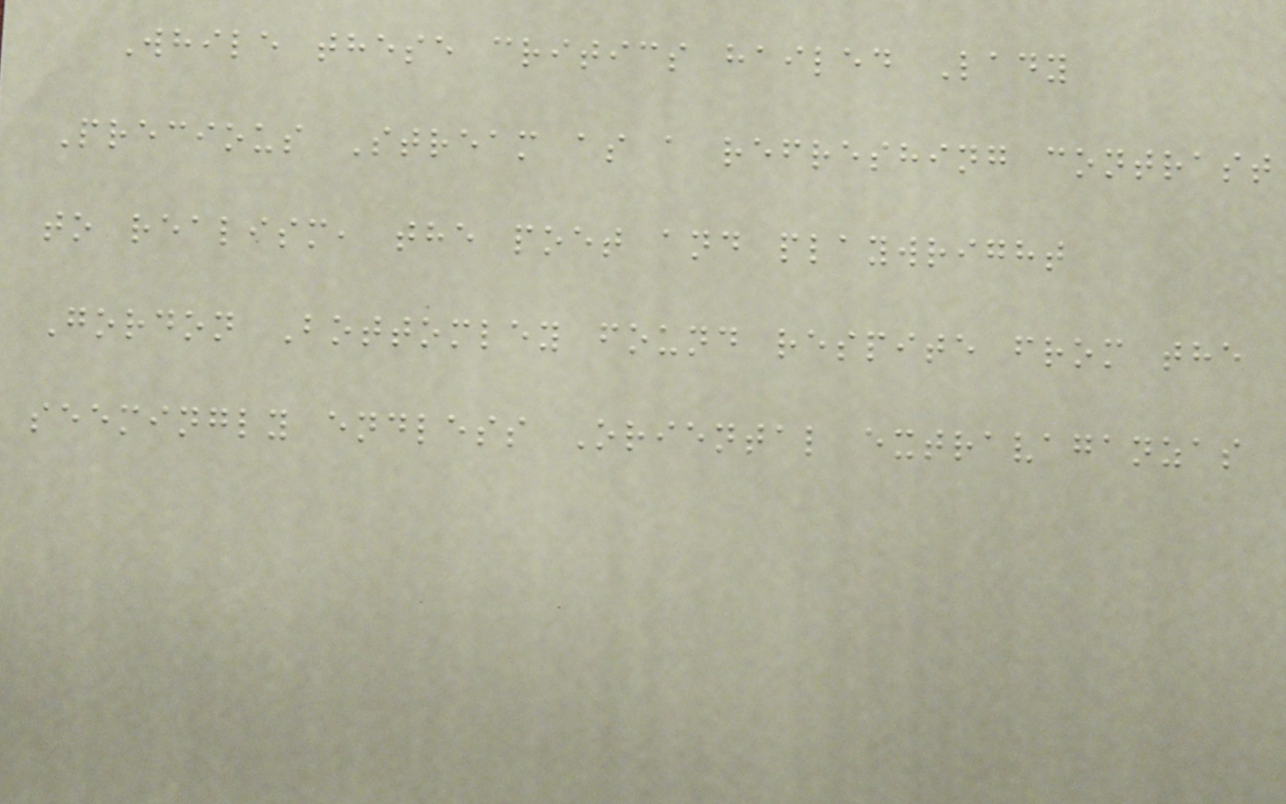While these critics hailed Lady
Precious Stream as a refreshing contrast
to realism, the poet and playwright
Gordon Bottomley found respite from the
seemingly endless Oriental extravaganzas
